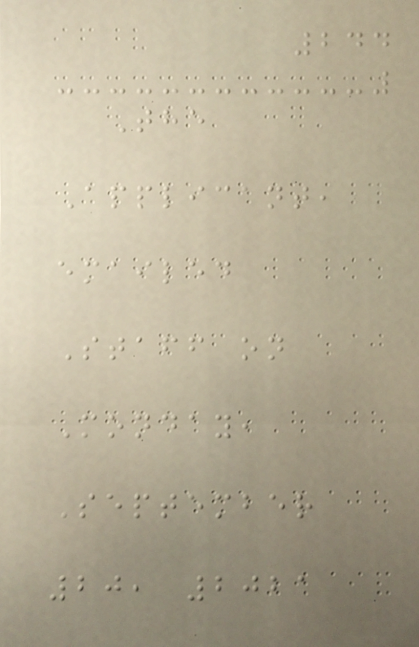244
The
Applicant,
emailed
Staff on
Monday,
September
20, 2021
